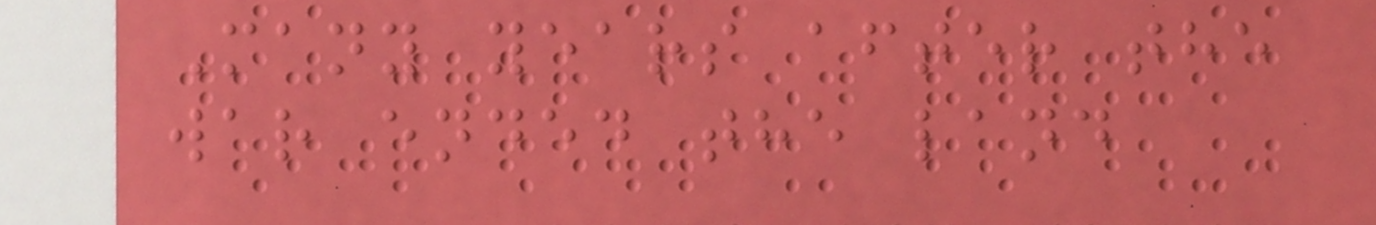Many years after the
war ended the land
